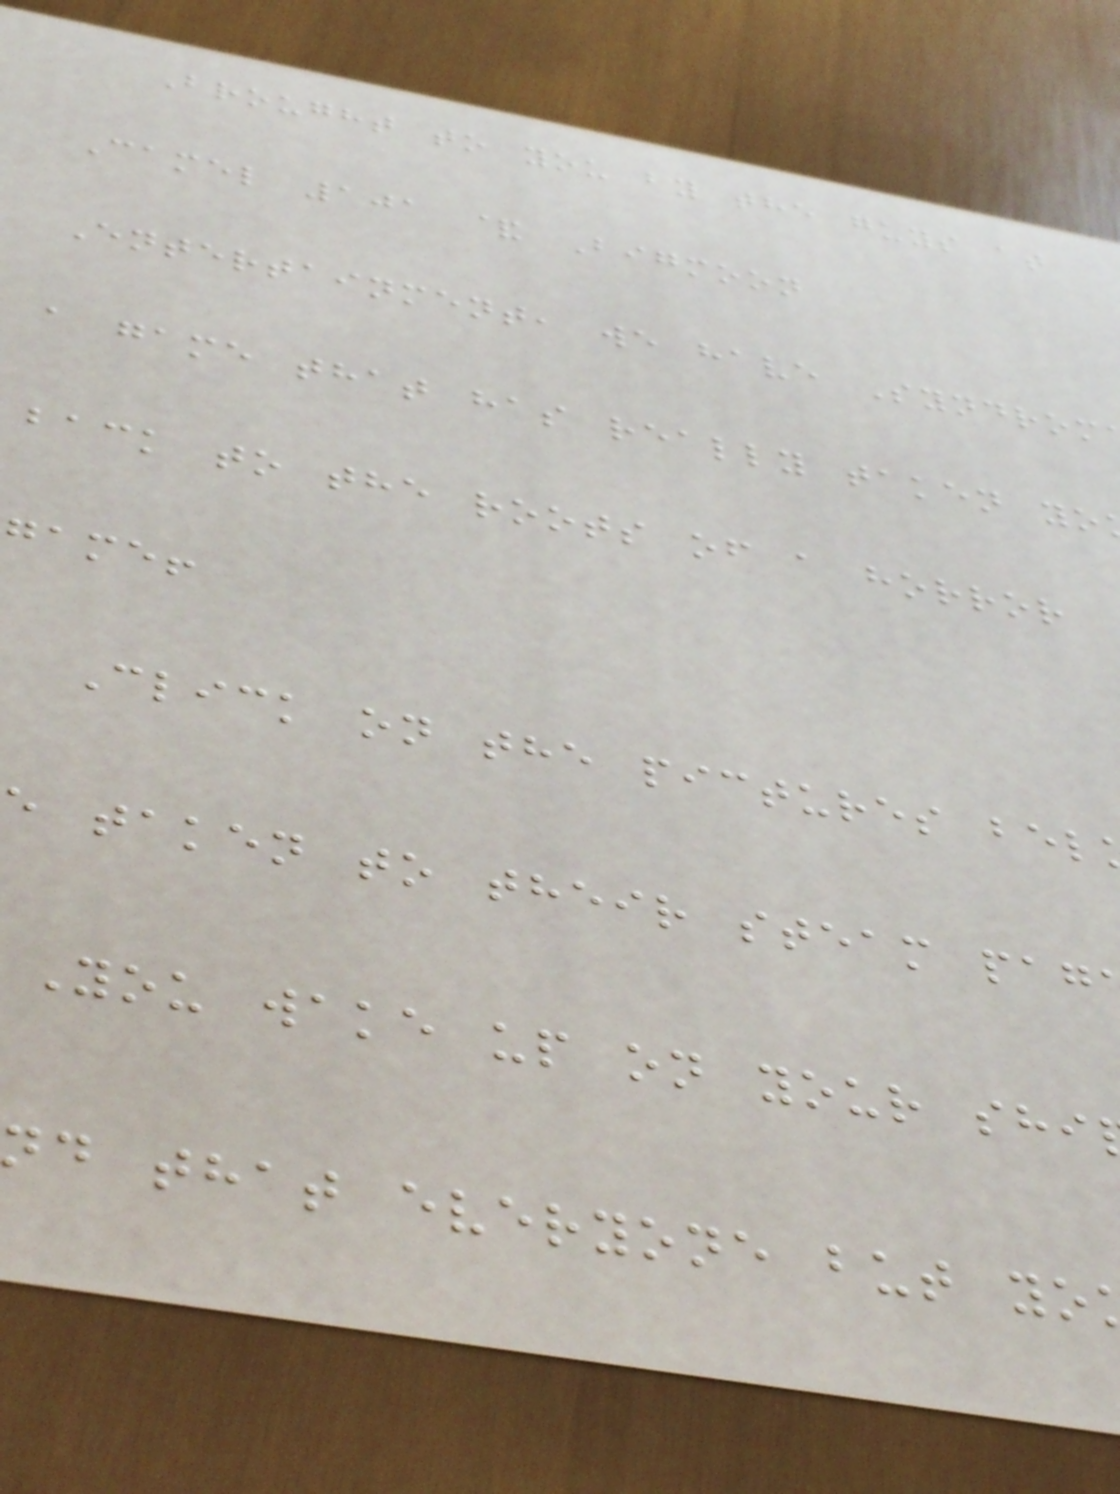Brought to you by the guys at
Camel 101 & Bigmoon
Entertainment, we have Syndrom
a game that has really taken yo
back to the roots of a horror
game!
Click on the pictures bel
e taken to their steam pag
You wake up on your shi
d that everyone but yo
